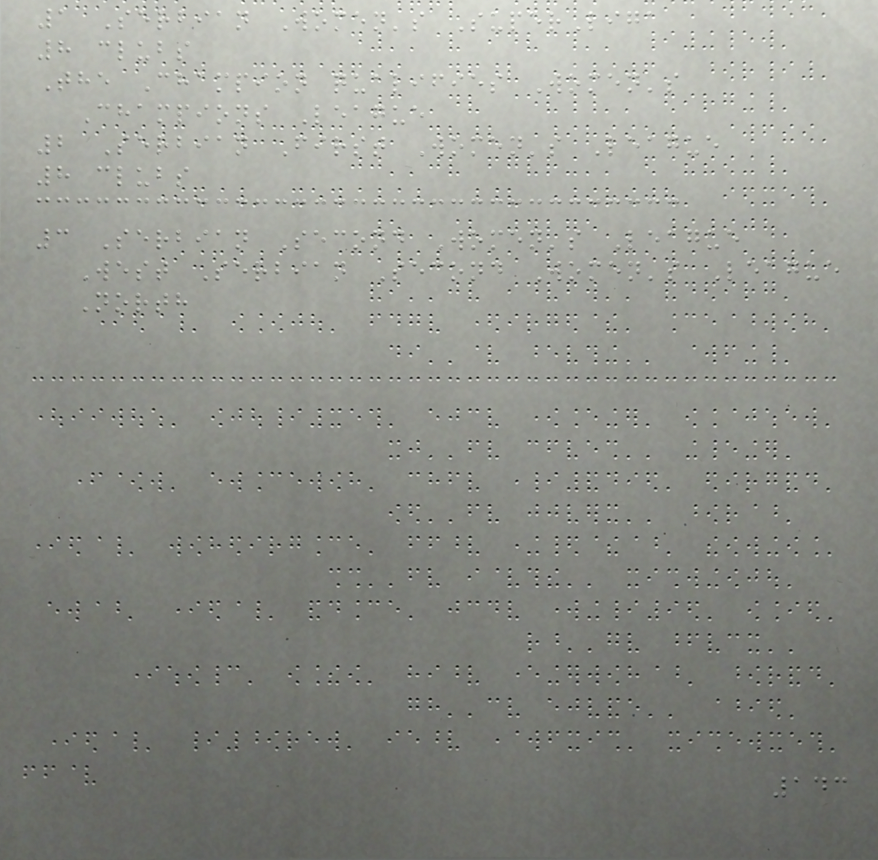1 Serbian Women's SuperLiga
8 clubs
The Champion qualifies Women's
Champions League
2 Serbian First Women's League
8 clubs
3 Serbian Second Women's League
West Serbian Second Women's League
North
143
